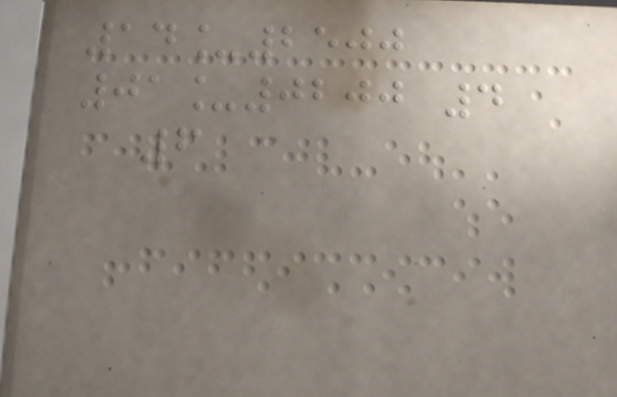14_2500
01_0200 4
6
